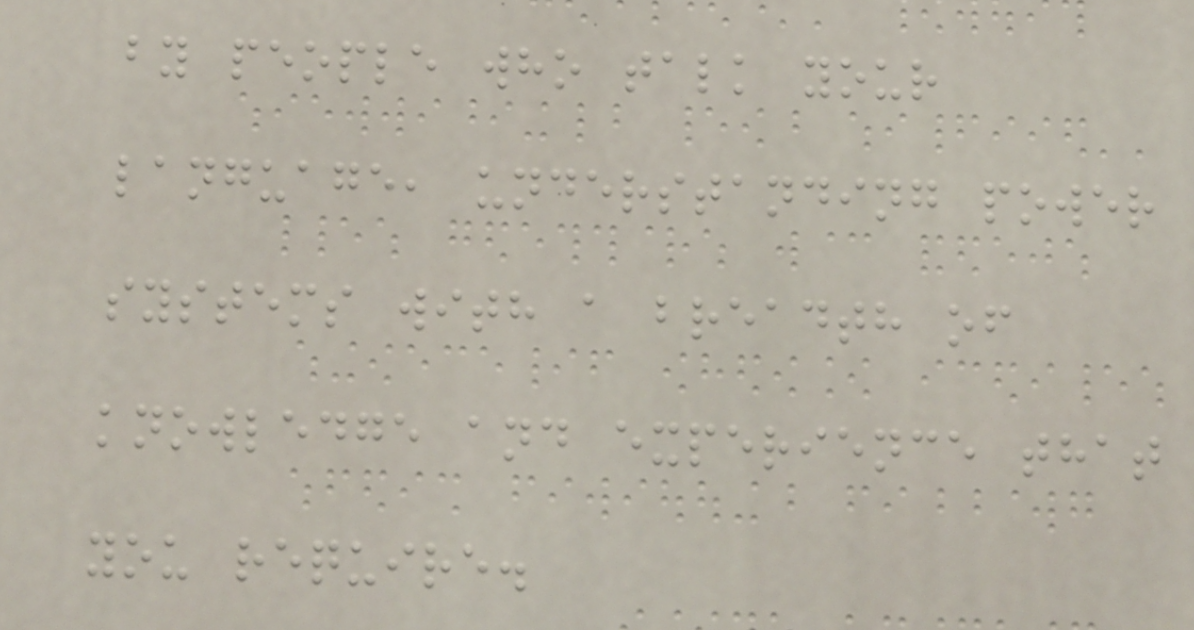by people who talk your
language, understanding power
systems with a breadth of
knowledge and experience that
you require.
